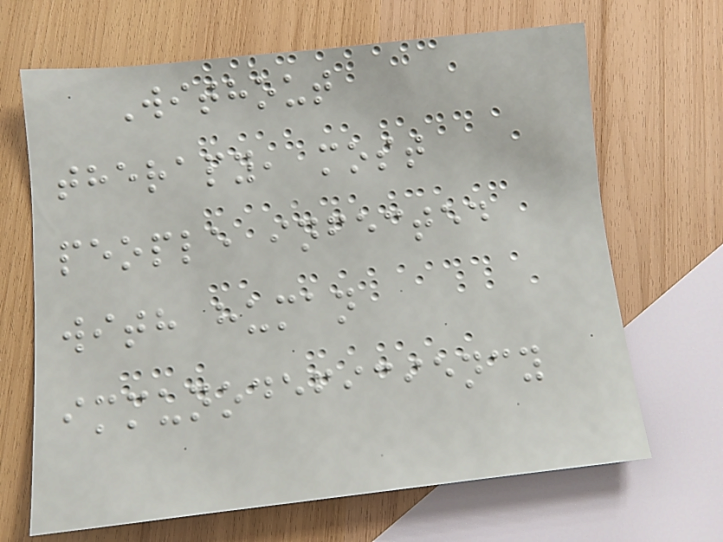Without
therapy, most
people infected
with human
immunodeficiency
